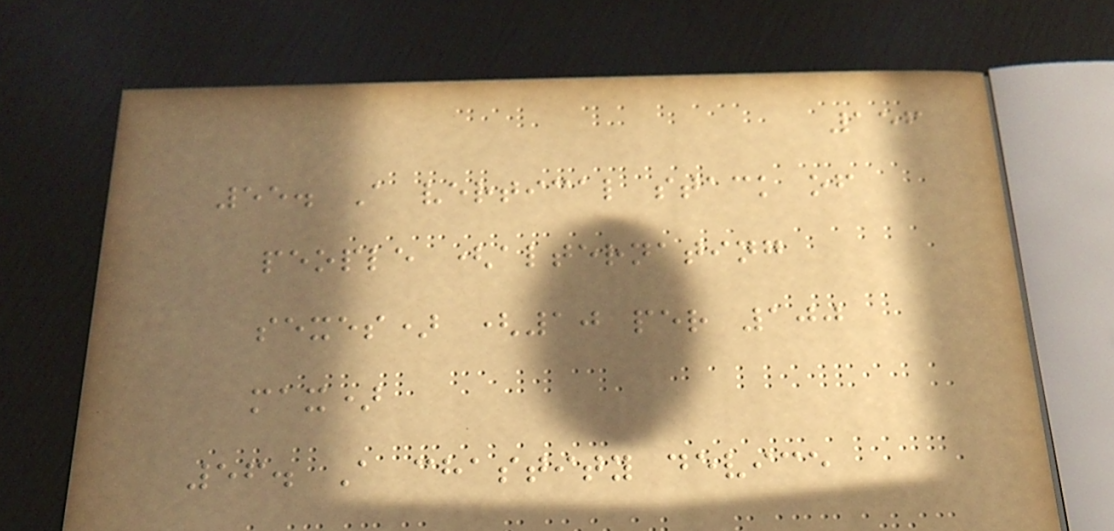156
55. A vertical stack of
people (alternating
sexes) (10 per 100
max)
56. A chastity device
